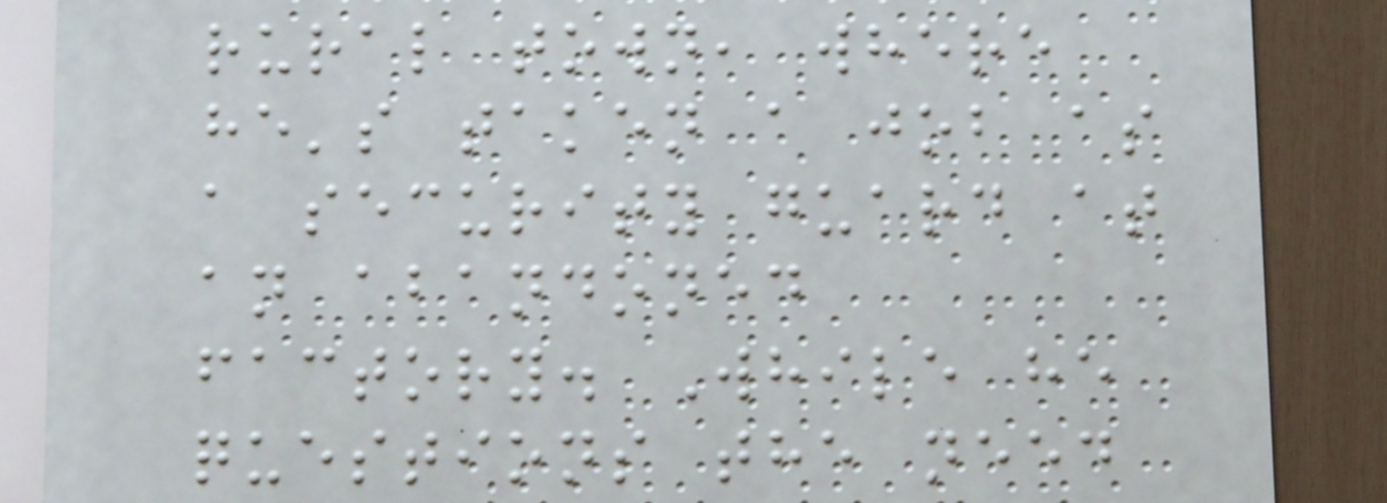rural town, where
he's taken a job as
a security guard at
an abandoned
factory. While he
questions the need
